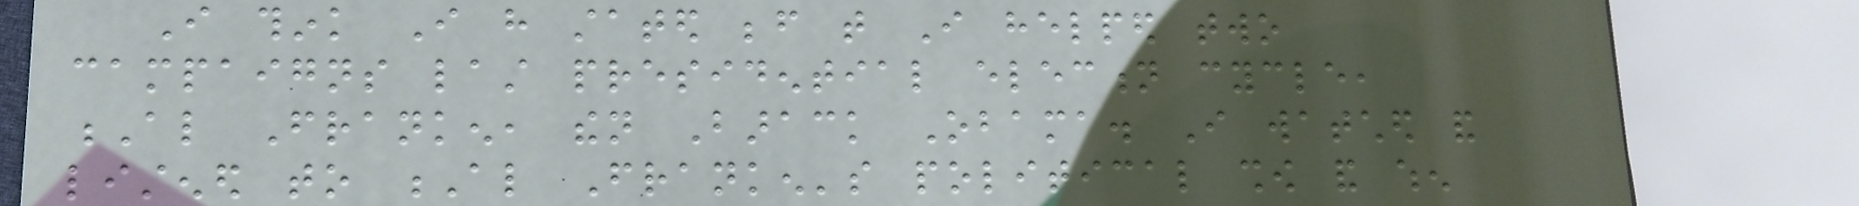I think I have stated before that I helped two
campaigns last presidential election cycle,
Al Franken, then Barack Obama. I watched and
listened to Al Franken's political show and when
